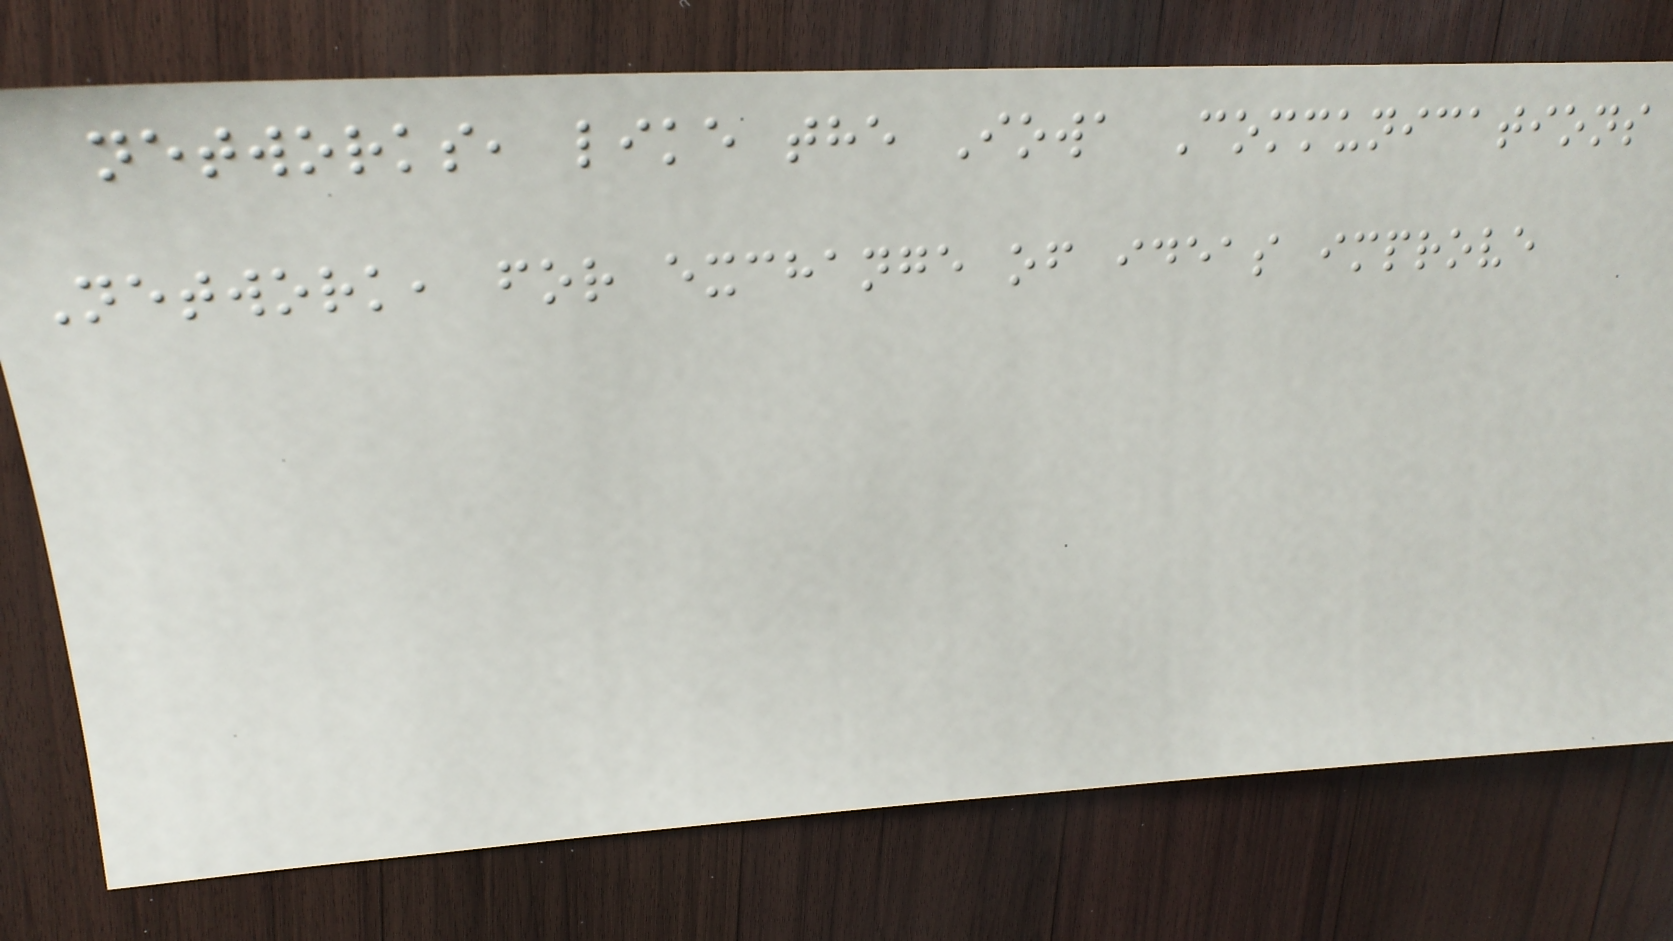networks, like the Iowa Communications
Network, for exchange of ideas improve
